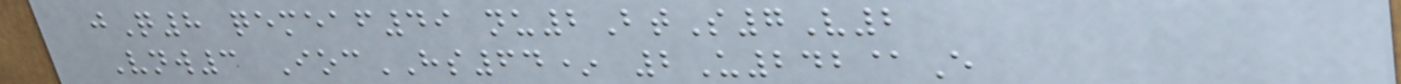jQ8 qemeaf49 nu2BtS7V2
Vnw3 IocHS64* 2U242@E
